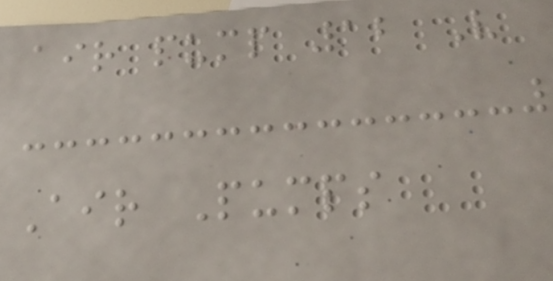air pump 12 V
Air Pumps
